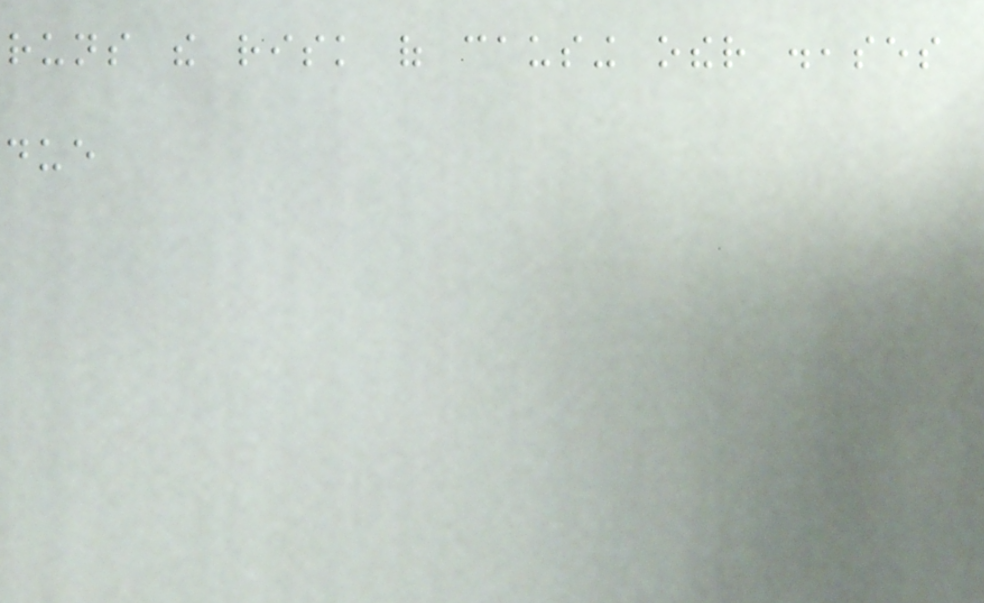runs the risk of causing other diseases
due
